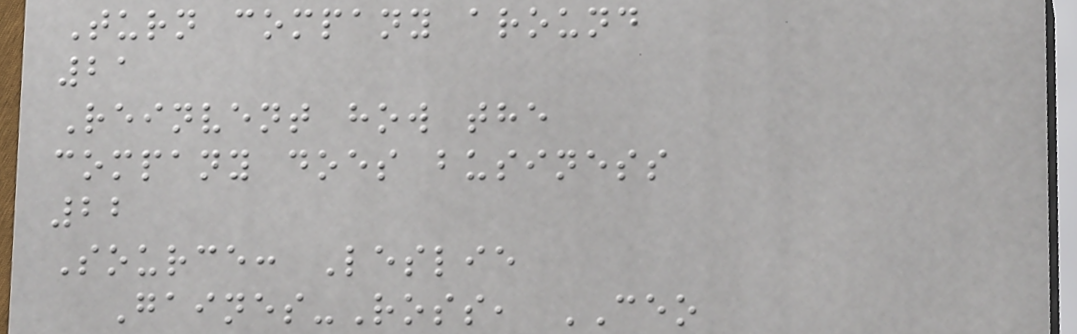Turn company around
21
Reinvent how the
company does business
22
Source: Leslie
Gaines-Ross, CEO
